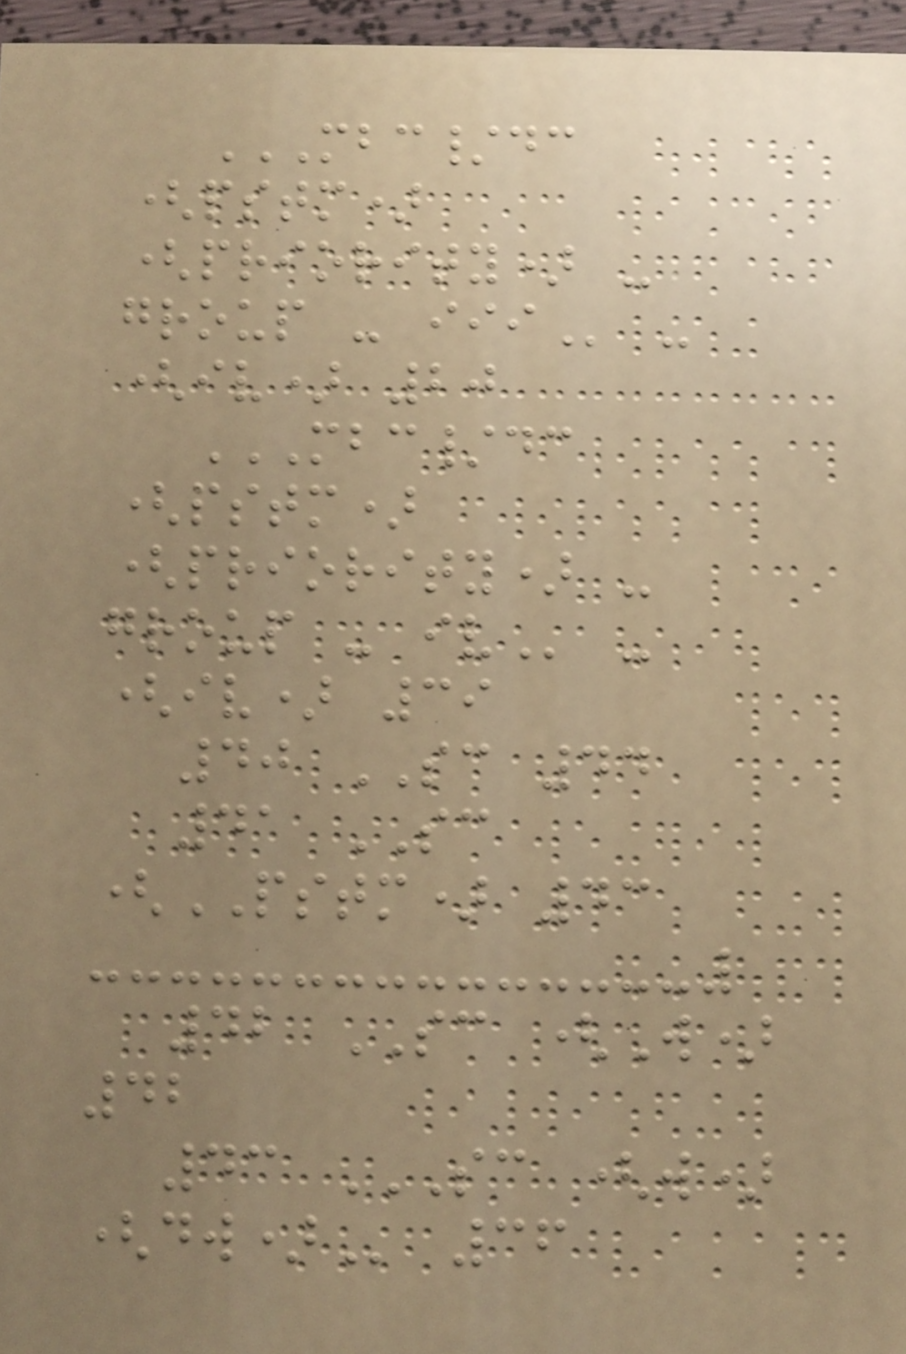MBC/DC
(PSTM)
(PRIORITY) -
GROUP - III -
(iv) 20
MBC/DC
(PSTM)
(PRIORITY) -
GROUP - IV -
(iv) 39
40 SC 44
41 SC
(PSTM) 43
42 SC (W)
42
43 SC (W)
(DW) 36
